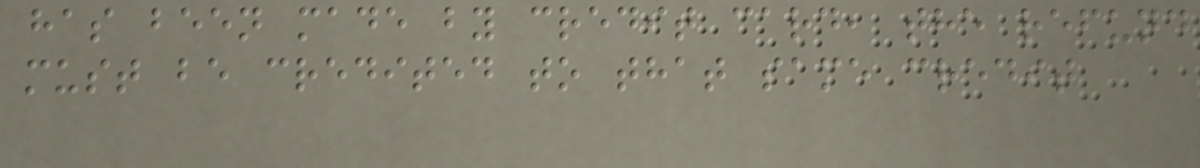has been made by credit card, the refund
must be credited to that same credit
